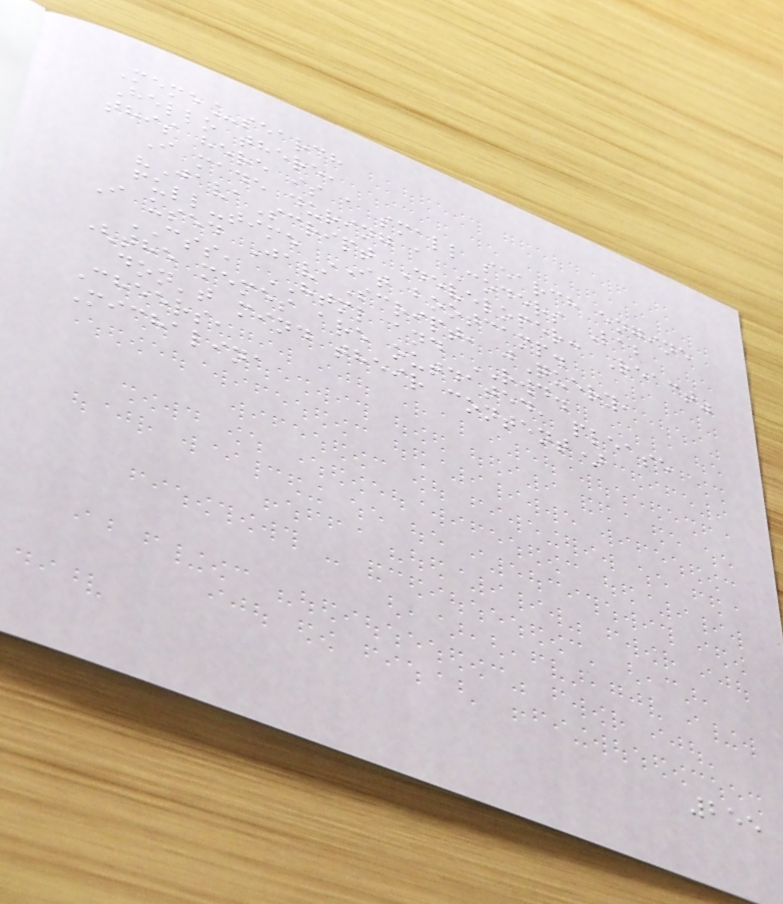Meme_search
Hello there,
this here is a small search engine
I made during a Coders Lab
"JavaScript Developer: React"
full-time IT bootcamp.
I used JavaScript, jQuery,
CSS, HTML and RWD.
(the memes are outdated, please
don't mind their content)
Cheers,
Michalina
255
